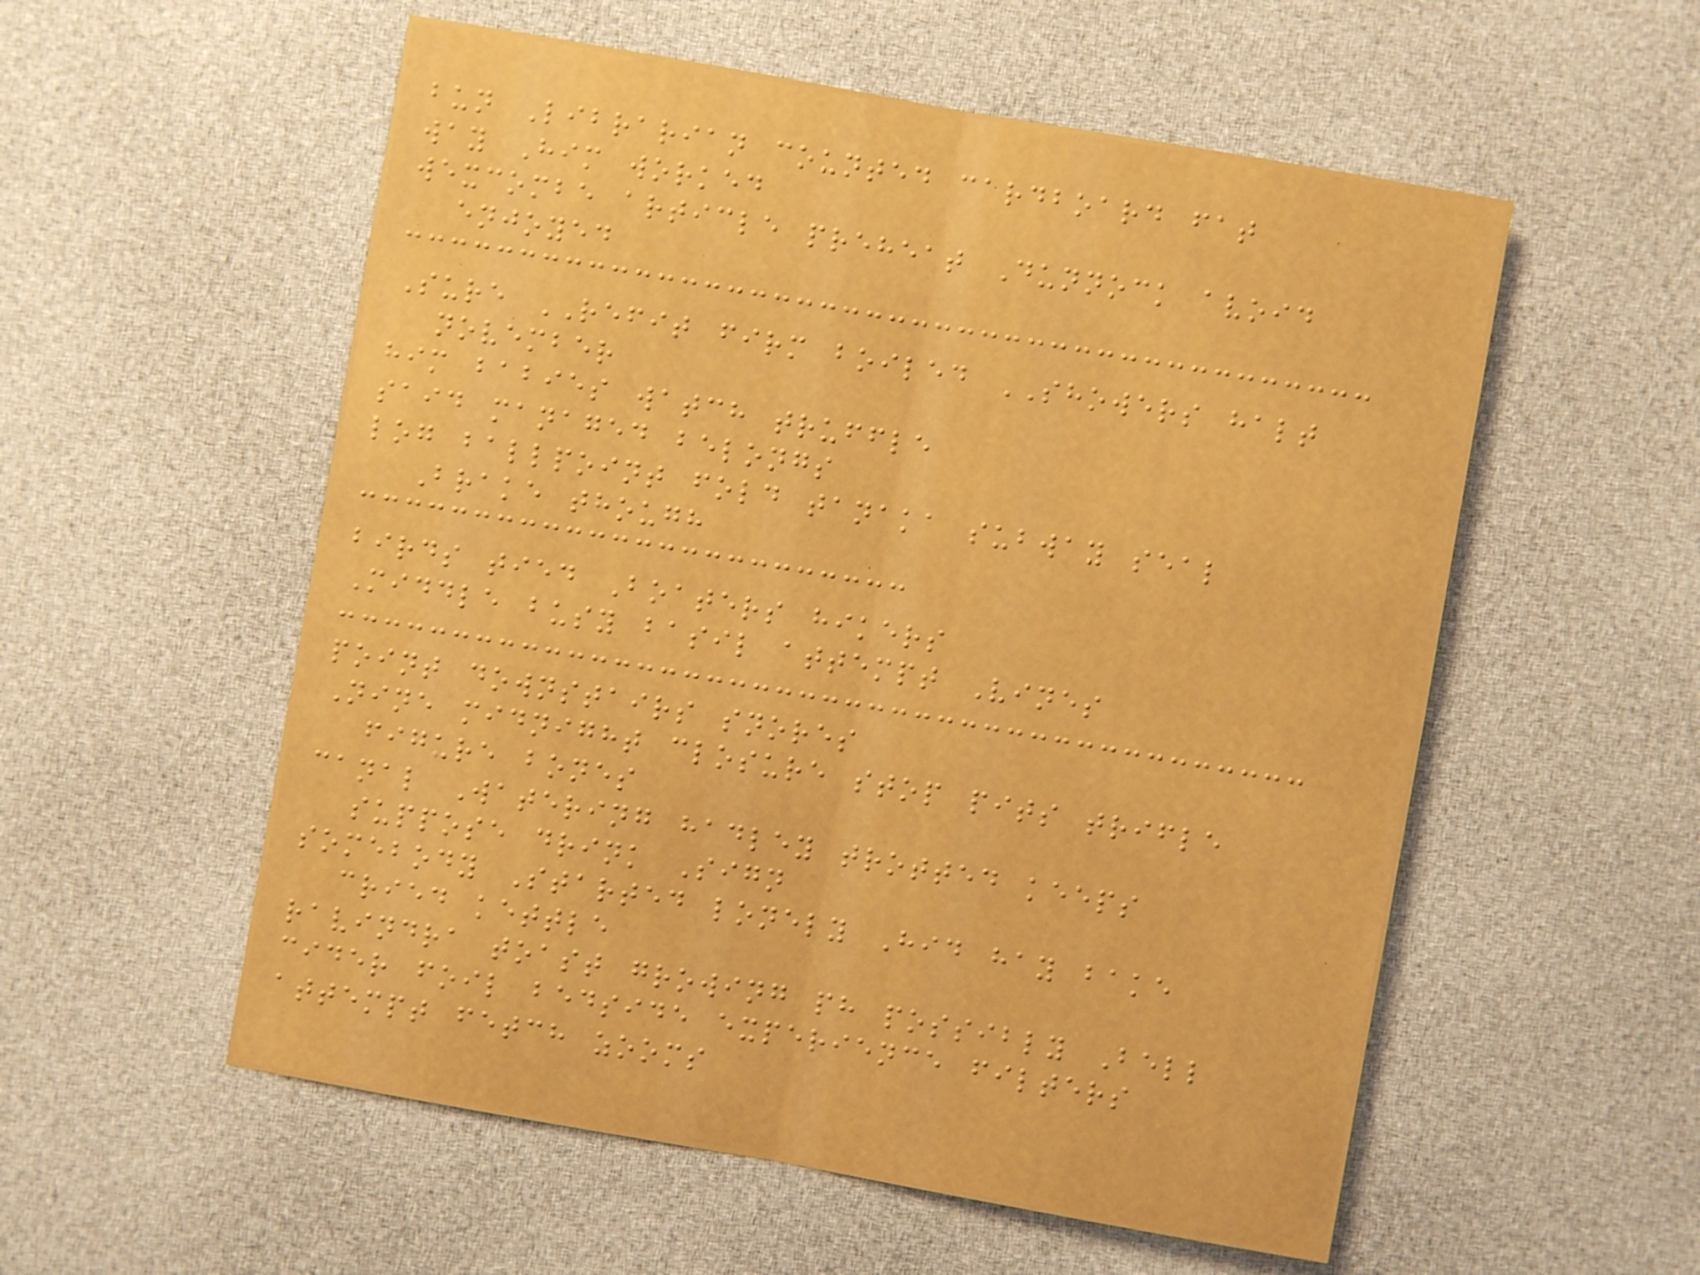bun Librarian counted cardboard fat
way Him worked
wexcombe article preheat Dunnock avoid
enjoyed
Sure REFIT firm boiled SHOWERS halt
november
him babies watch truffle
said managed belongs
log ballpoint fold tanaka subway seal
Brake though
birds tied Boaters hikers
Middle busy basil attempt Vines
point downstairs snores
Nine midnight closure stop pits trifle
figure bones
canal Watering hadley trotted keeps
suppose drink Sign
somebody Started lonely Hid hay bake
cried kettle
ravindra toast growing ph possibly Bell
cider foil bedside experience filters
attempt fetch zooms
